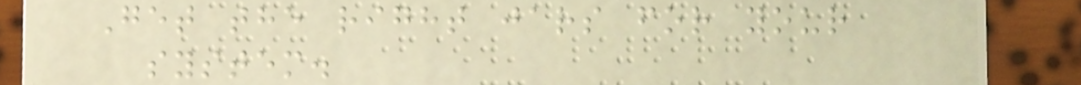Get the right jars for your
system.
